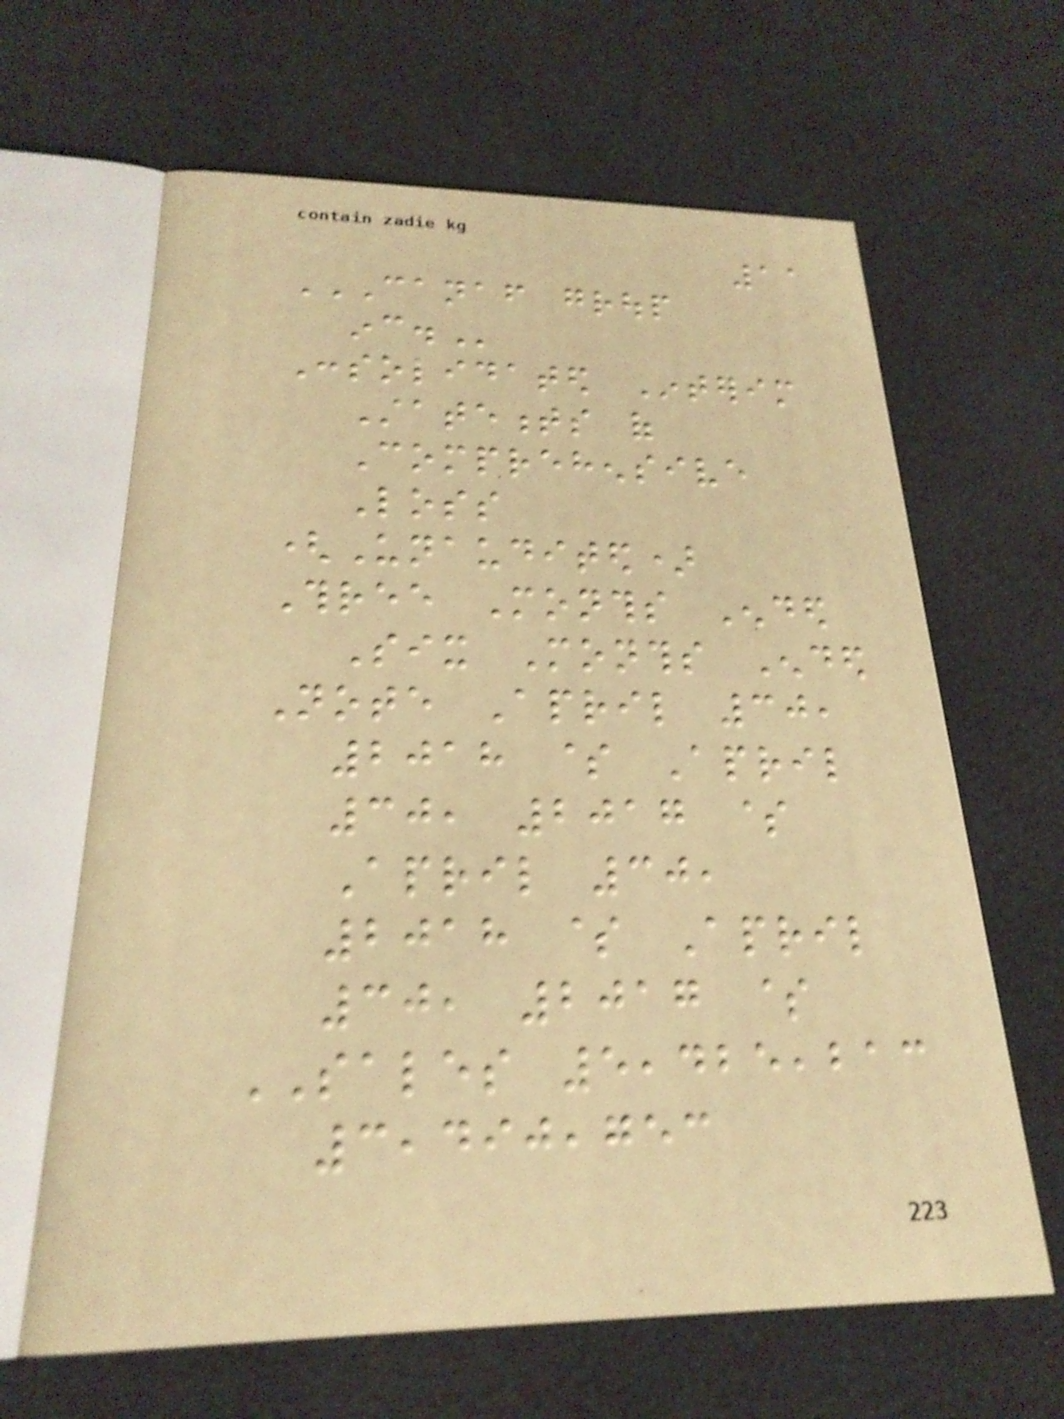11
CANAF GROUP
INC.
Consolidated Interim
Statements of
Comprehensive
Loss
(Unaudited)
Three Months Ended
Six Months Ended
Note April 30,
2018 $ April
30, 2017 $
April 30,
2018 $ April
30, 2017 $
SALES 5,425,213
3,490,753
